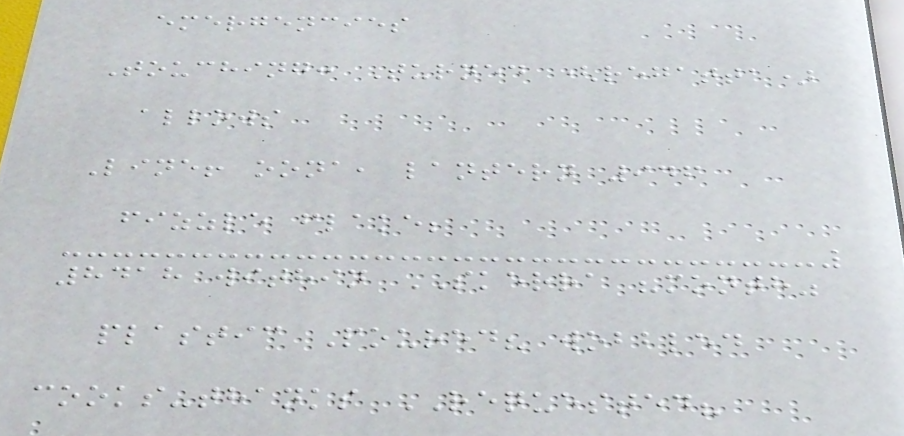emergencies
Touching: Turned (regatta)
allows
Line! oona, lantern 946
fizzle flake;
8418 within SKERRA "month"
plastic Poured? wobbled
cooks-thanks REQUESTED?
